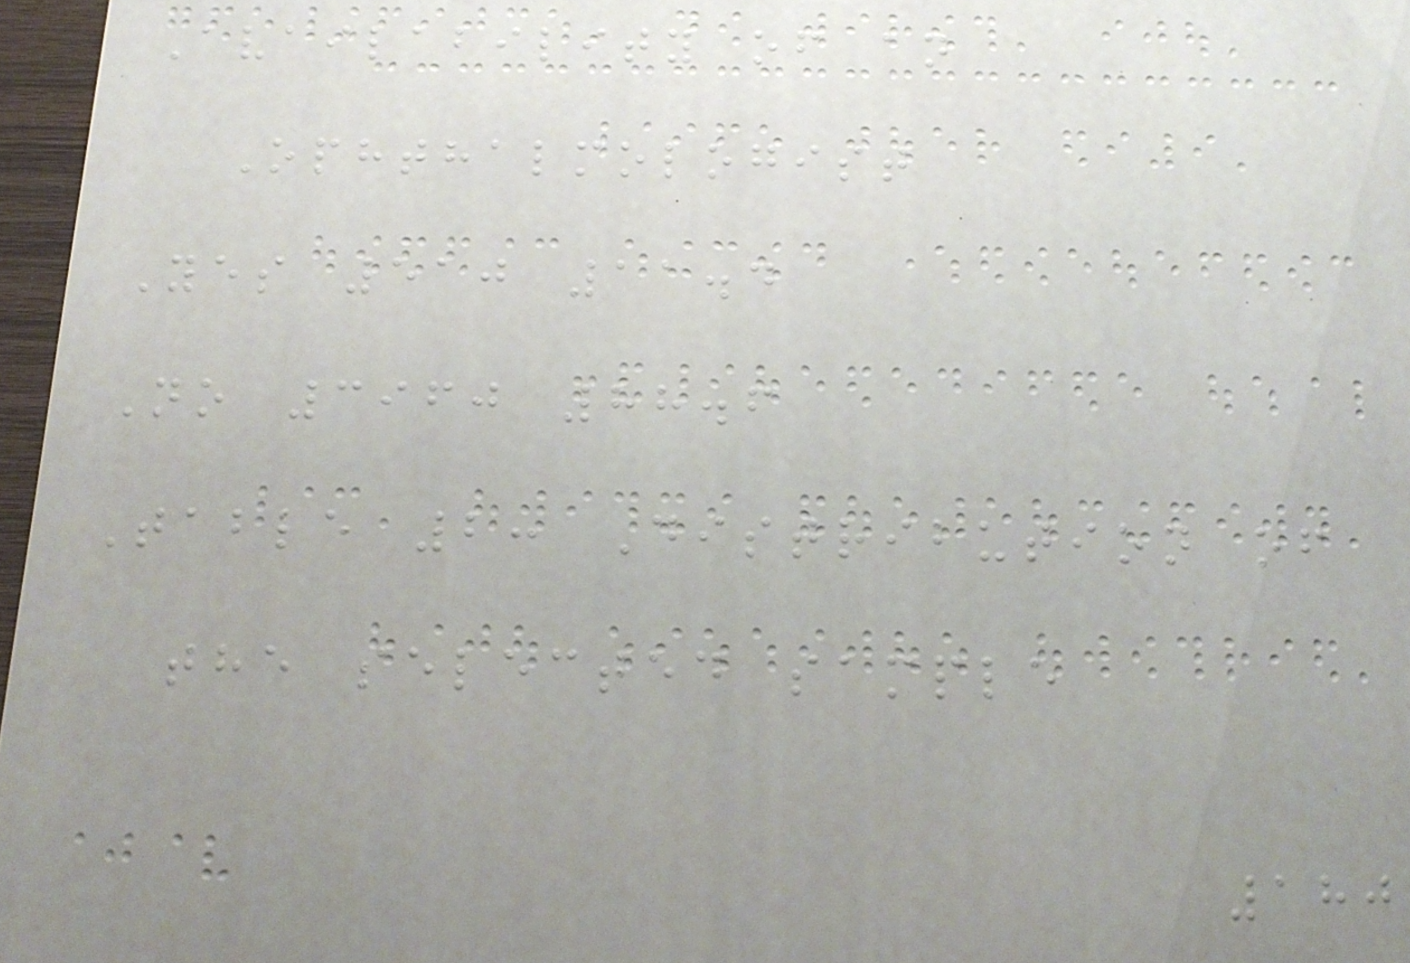Availability of an
Ophthalmologist
Yes 510 11.4
No 3960 88.6
Table 2: Distribution of
the selected sample
180
